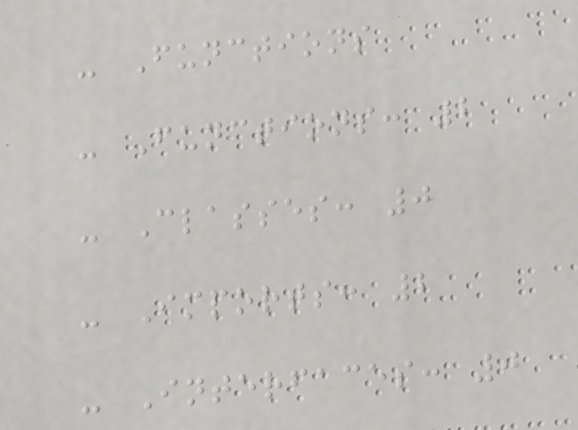- Functions
- Functions: 2
- Classes: 0
- Imports: 2
- Interfaces: 0
